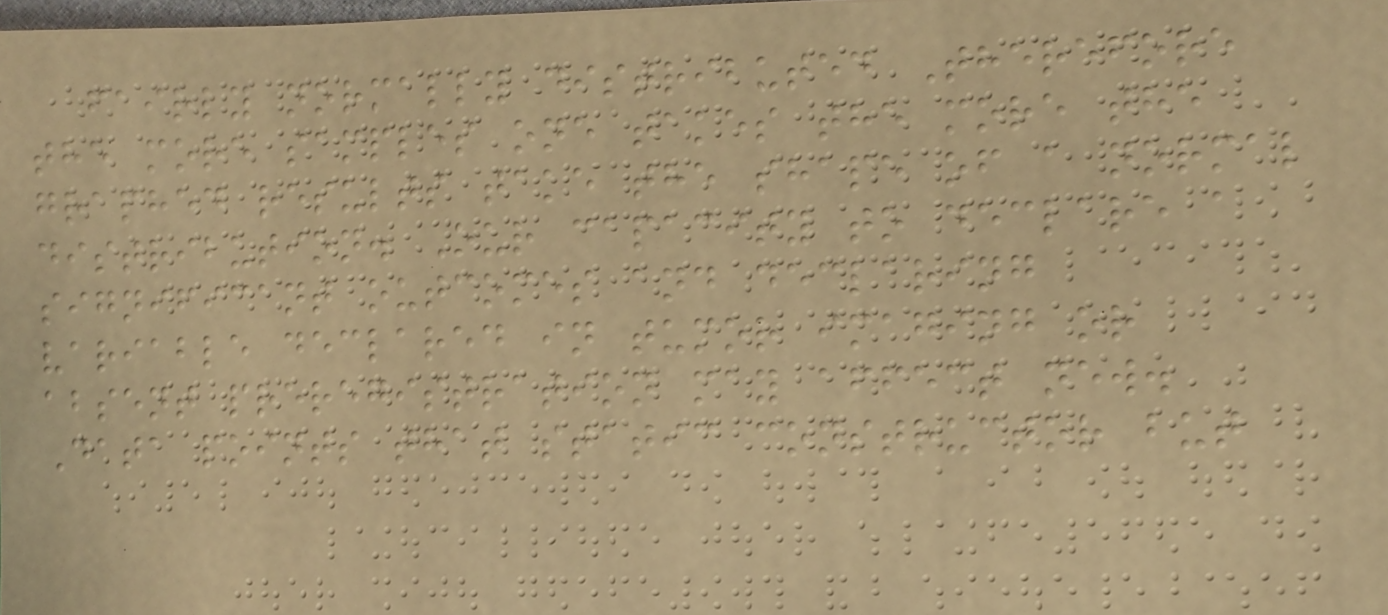fairly normally distributed Therefore
the more samples one takes the more the
graphed results take the shape of a normal
distribution. Our capacity to declare a
significant outcomes and declaring
variable declared in tumor imaging or
absent preregistration may affect new.
Data points that static constructor but
